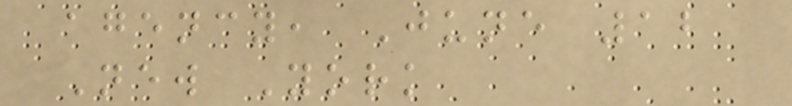agency, June 12
New York
